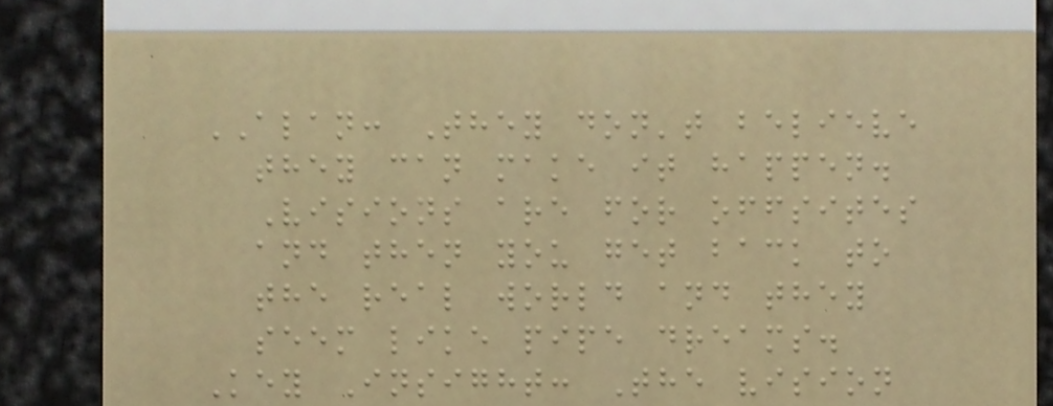ALAN: They don't believe
they can make it happen.
Visions are for offsites
and then you get back to
the real world and they
seem like pipe dreams.
Key Insight: The vision
